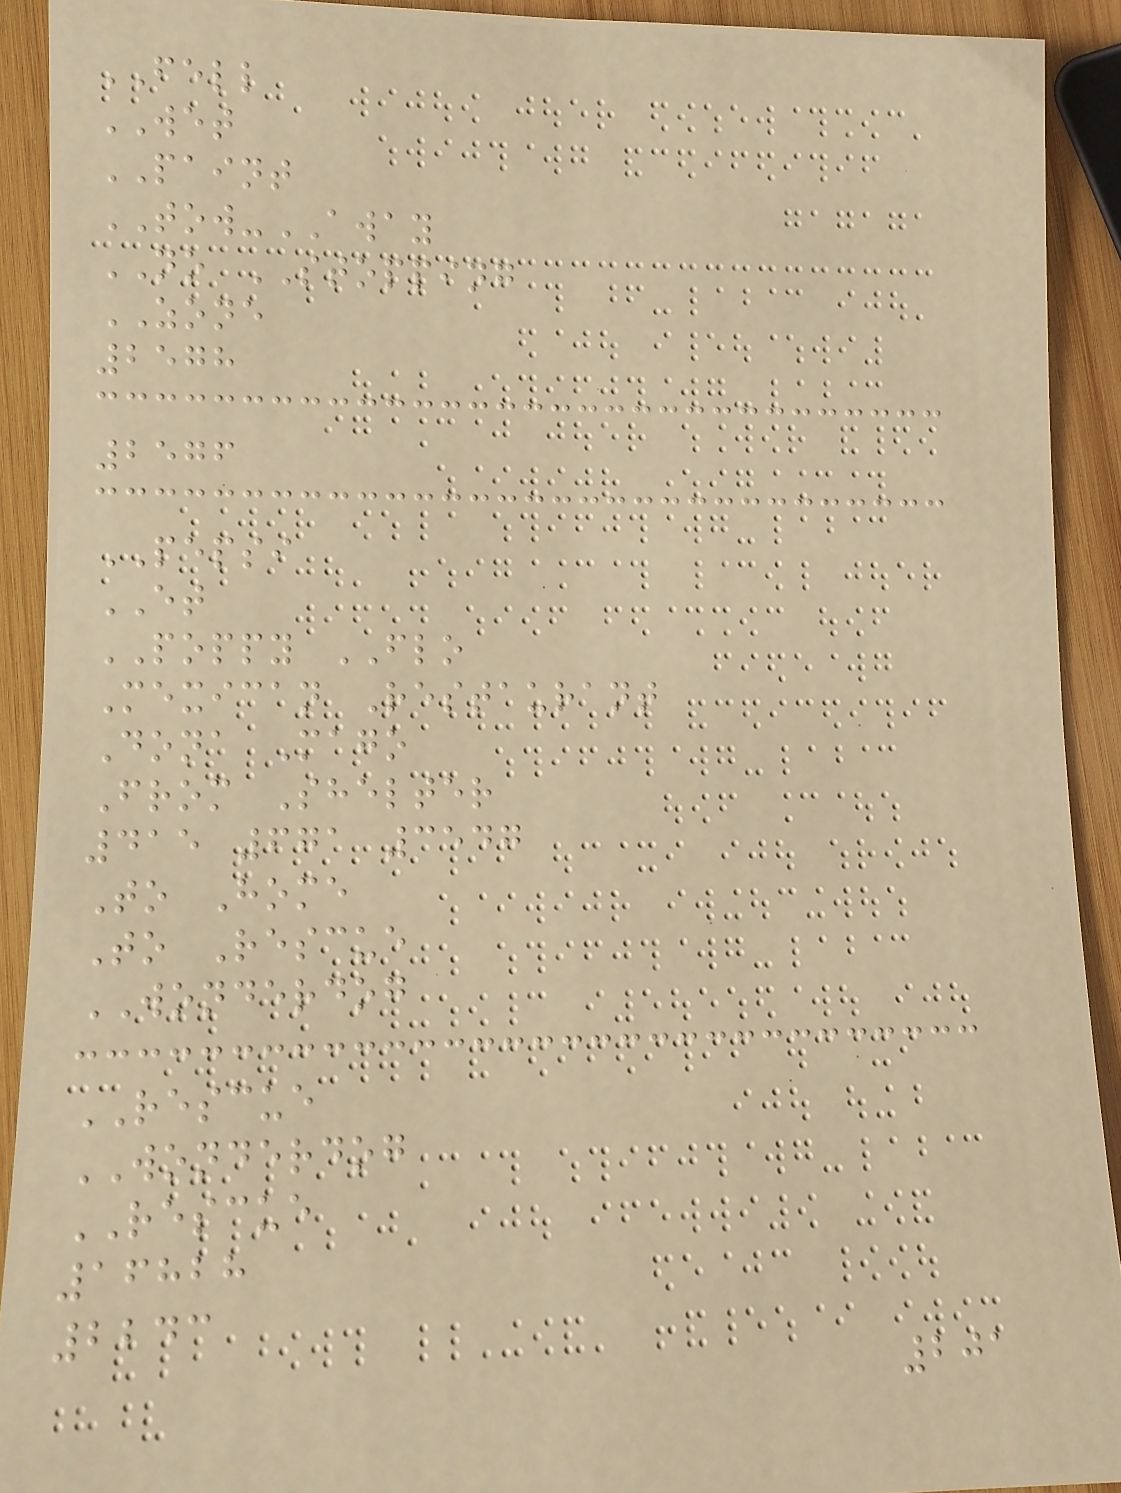FELL
WET
PAINT
TOW-AWAY
NO STOPPING
ZONE
2578
2576
PEPSI
ET
POPPY FLO
Mexican Restaurant
Dona Mago
From Shelter
415 671 3547
To Home
To Rescue
WONDERDOG
RESCUE
WONDERDOG
RESCUE
16828
2243
201
